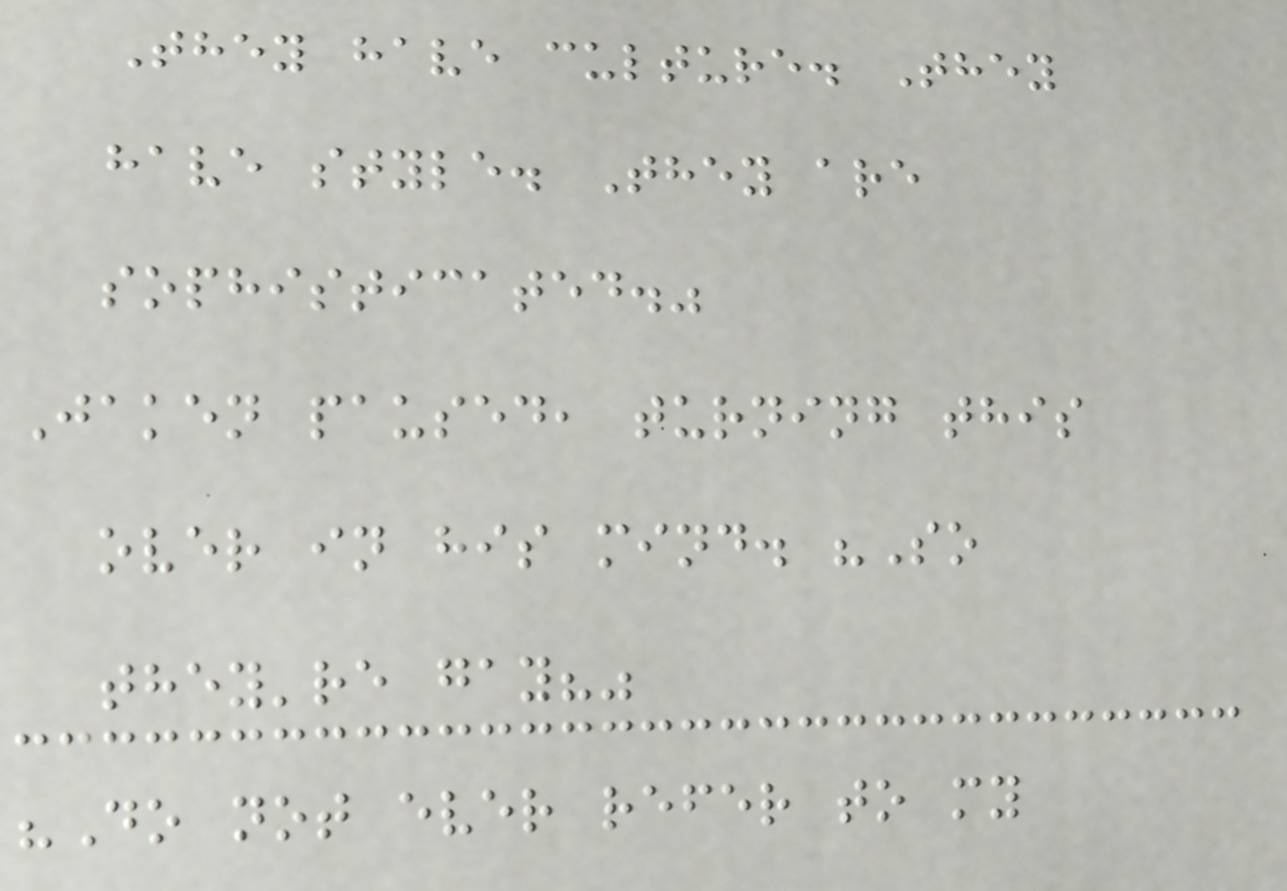They have culture. They
have style. They are
sophisticated."
Jaken paused, turning this
over in his mind. "So
they're gay?"
"Do not ever refer to my
